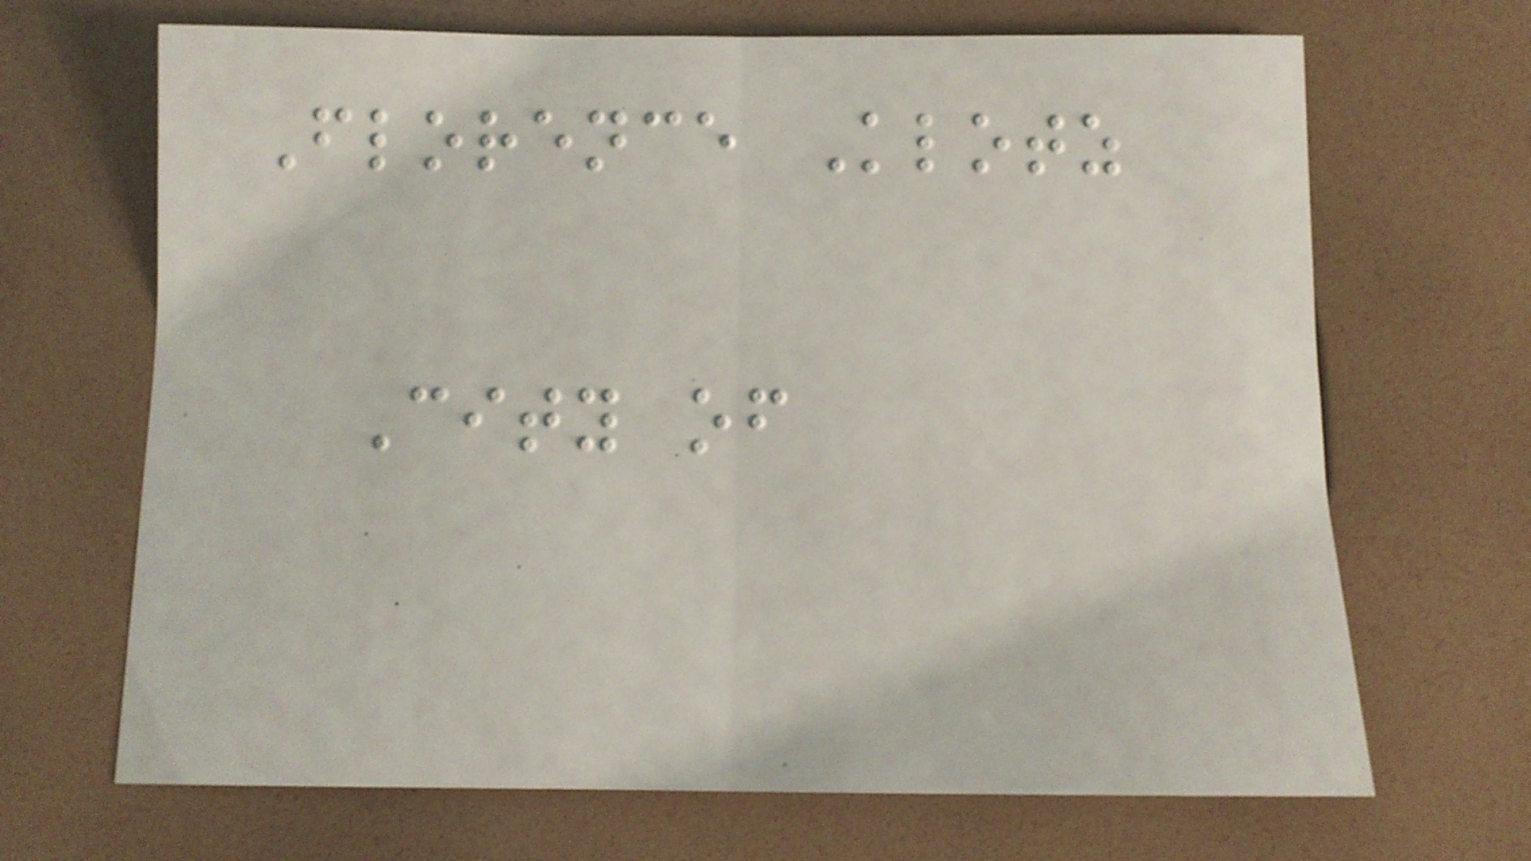Florence Klotz
City of
